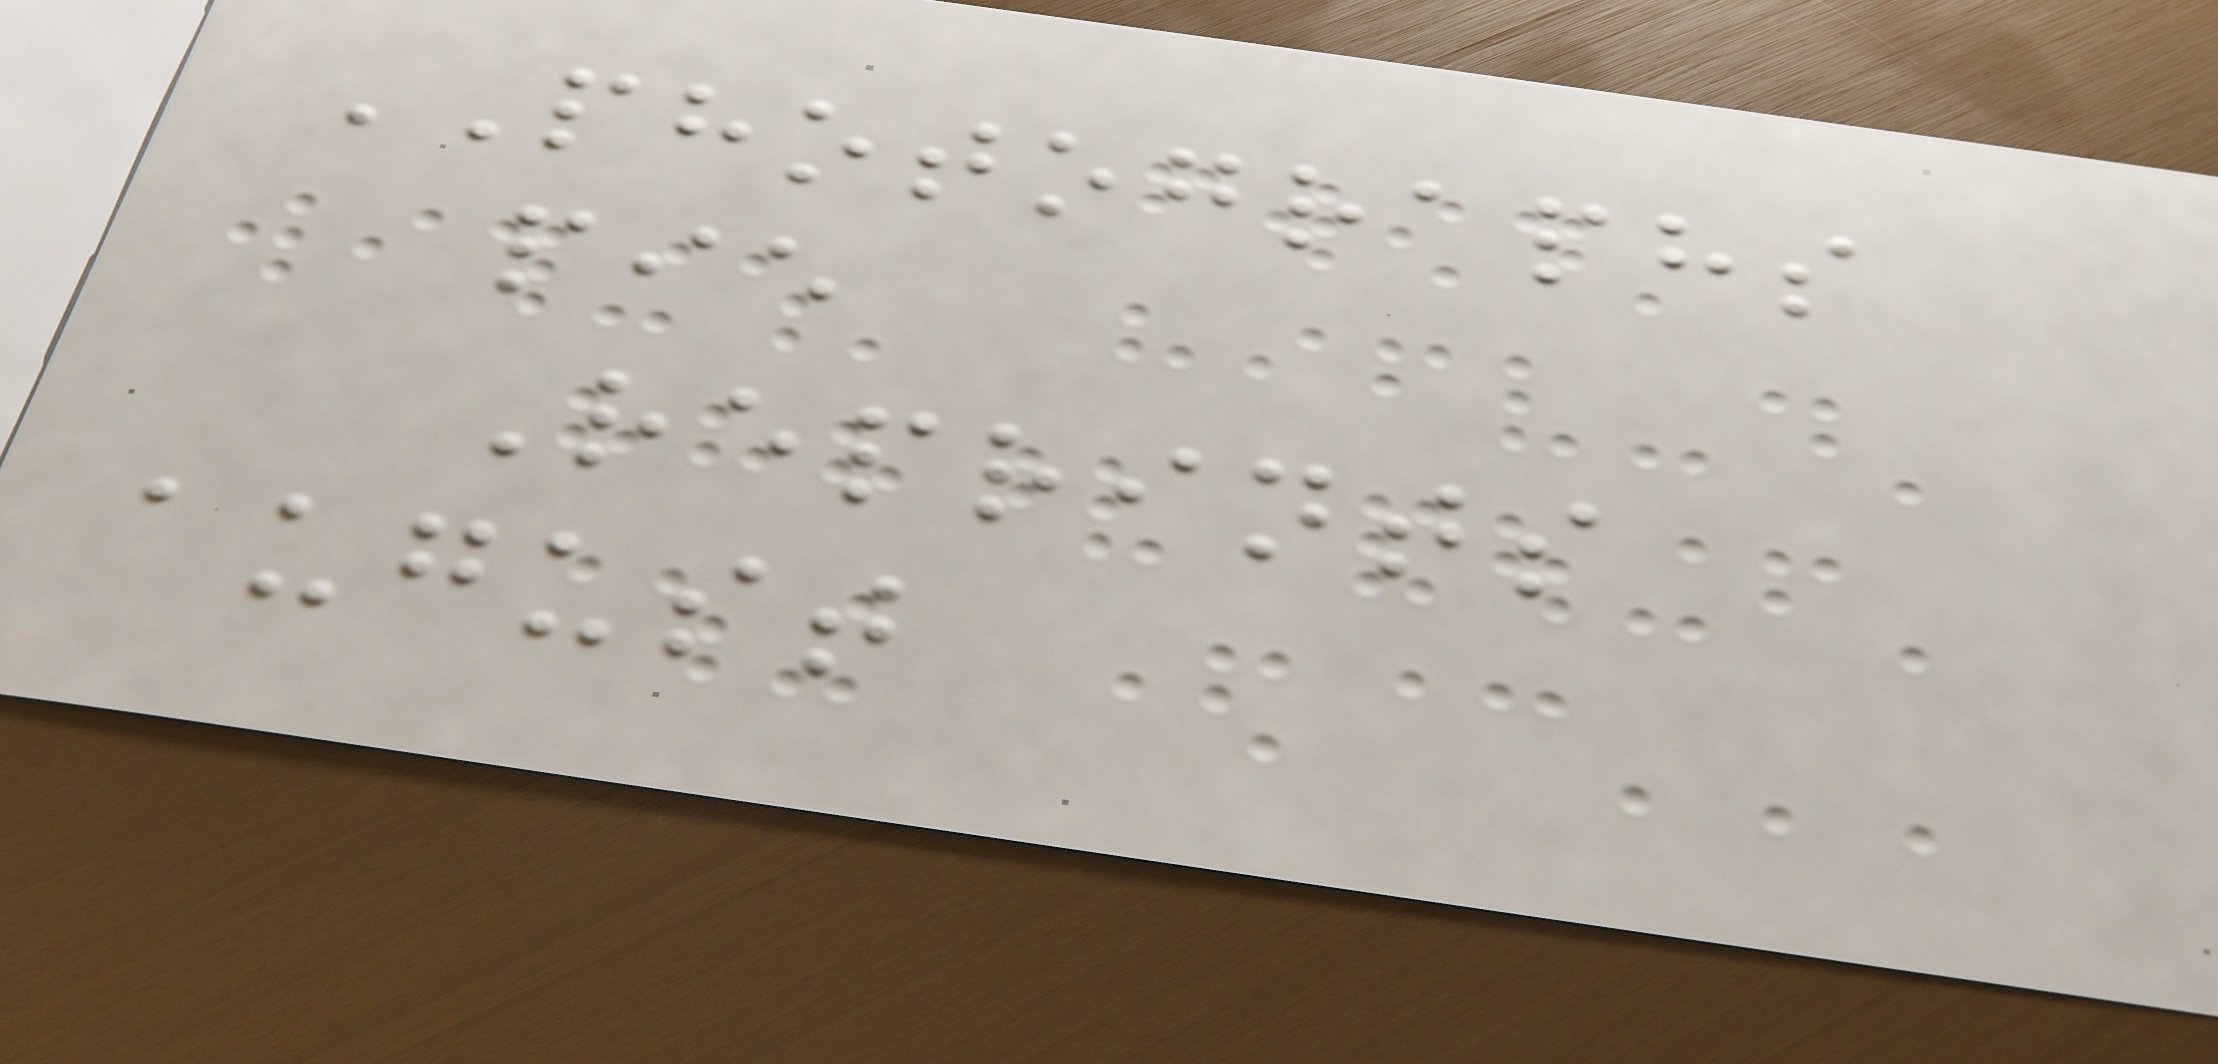PHOTOGRAPHS
pie
Reprints
august
